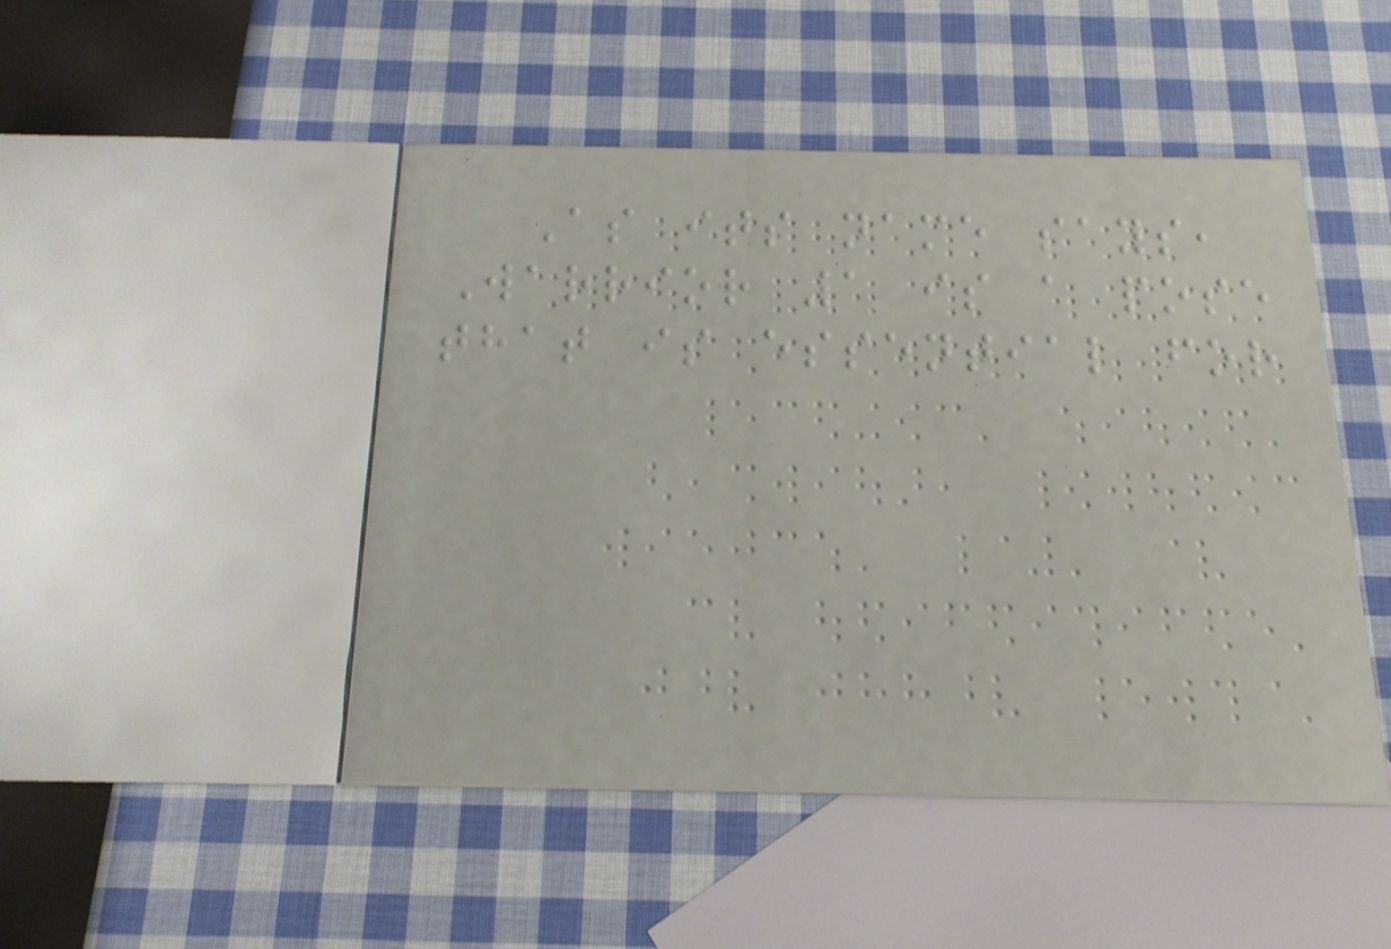As its name says,
Warrior 1 is a pose
that is essential for
